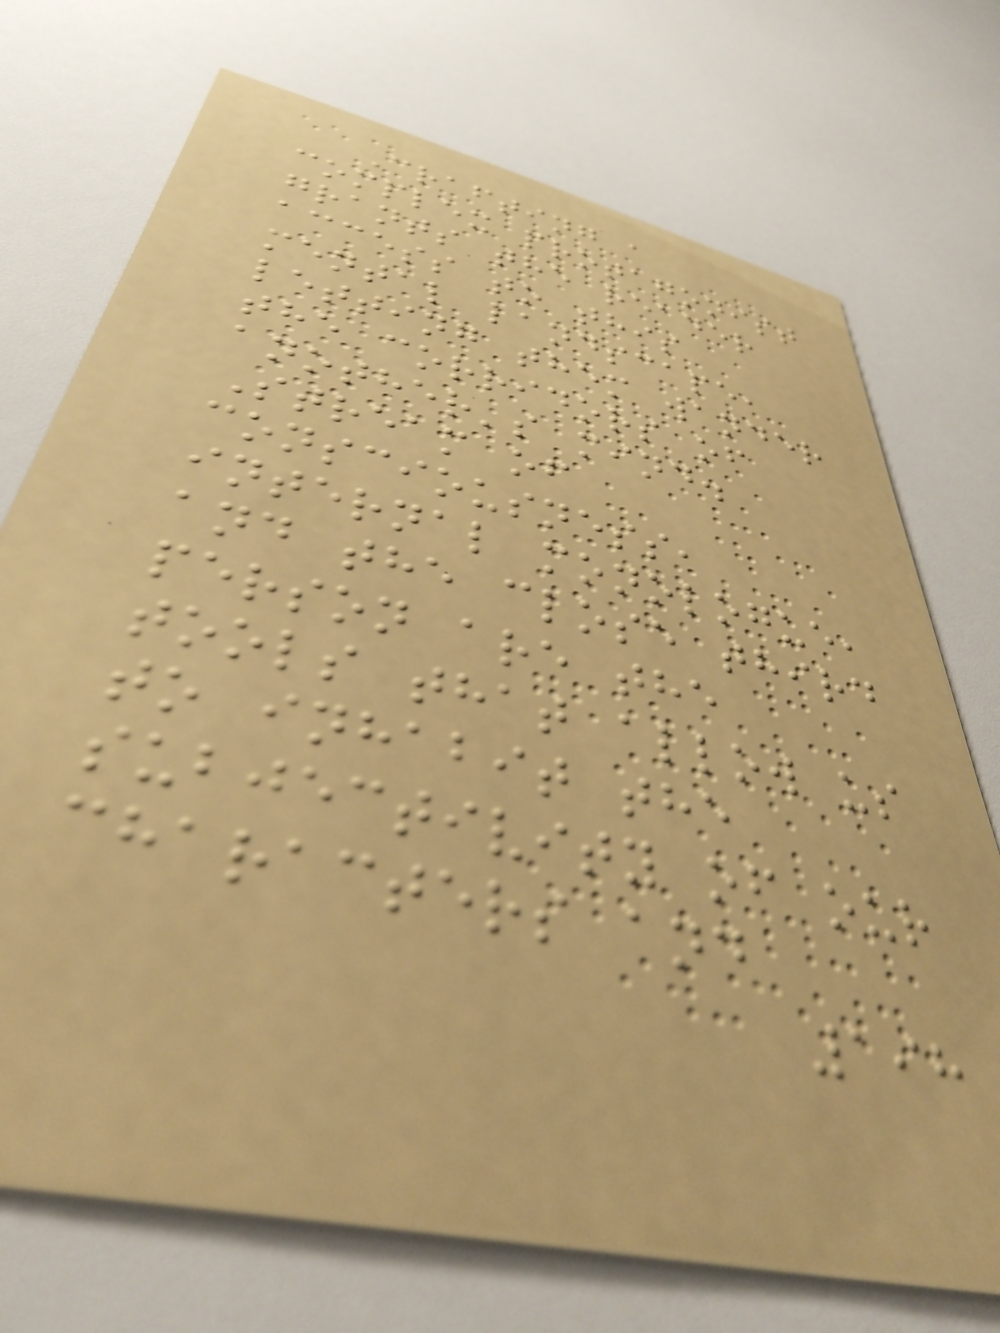Crafting a
complex protagonist
grants the reader
access to this
mental landscape,
letting them wander
the corridors of
another's mind.
Stream of
consciousness,
internal monologue,
and the close third
person are the
tools that allow us
to inhabit the
subjectivity of our
characters and
198
